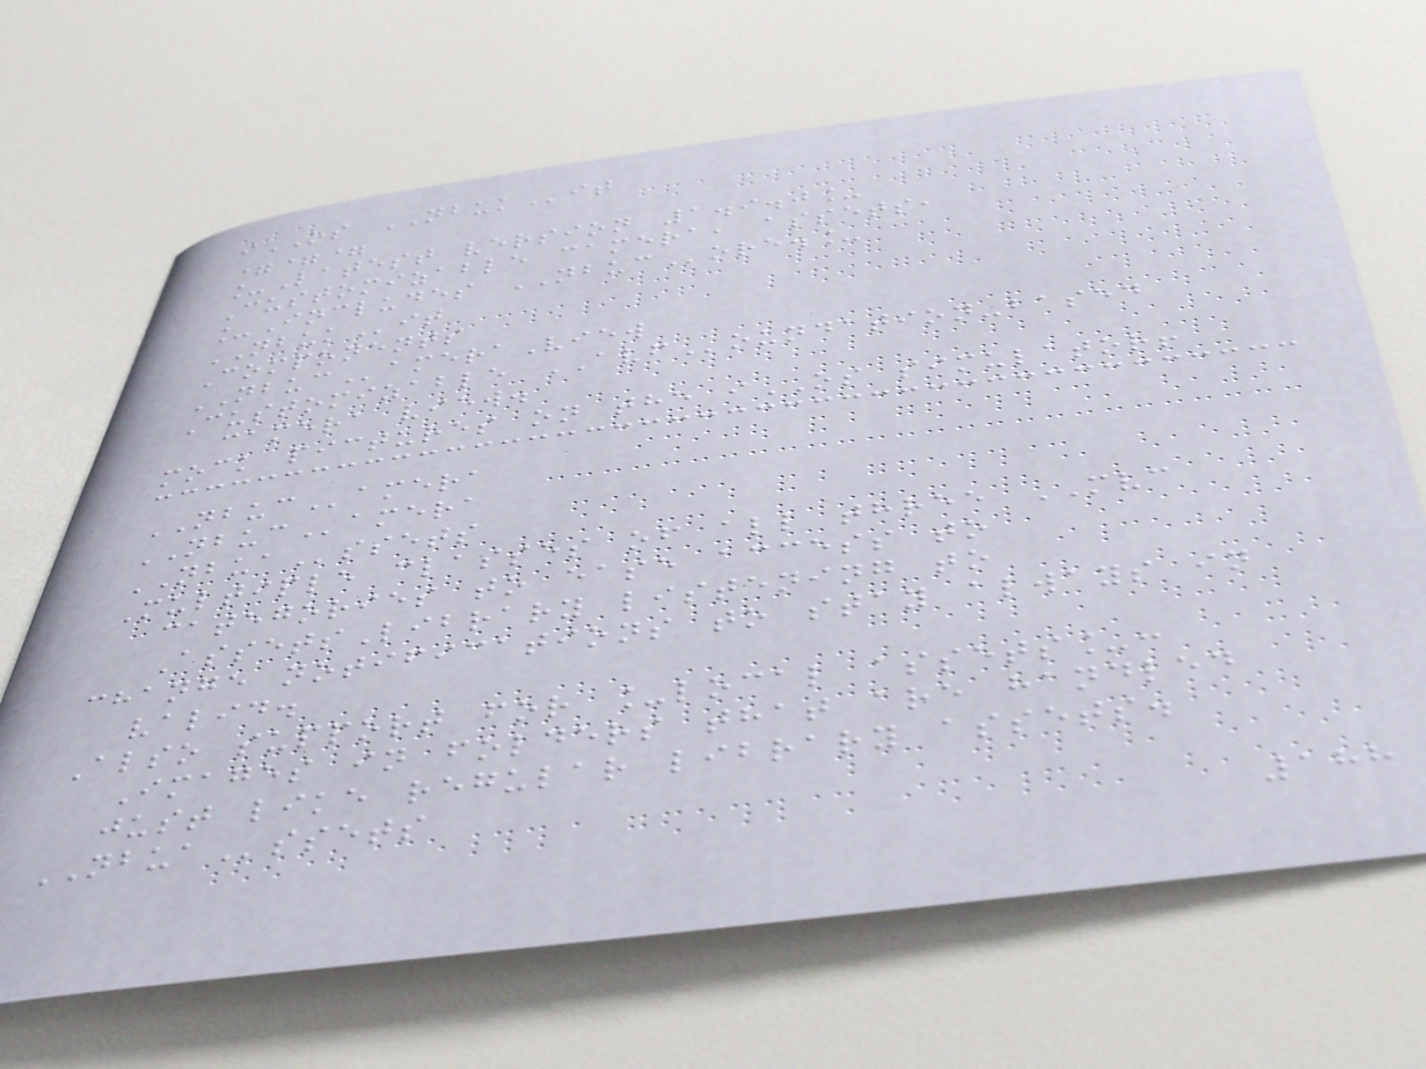iOS NBUKit
===
_Latest version 1.9.0_
Customizable camera, assets,
_Includes NBUCore._
NBUKit
Components
NBUCameraView
Customizable AVFoundation-based
camera view.
mock pictures on the iOS simulator!
NBUCamera
NBUCamera
NBUAssets
Multiple classes of all three MVC
categories to ease access to
AssetsLibrary listening to
change notifications to stay always in
valid.
Also support for _local assets_:
Images in folders that are handled
just like regular library assets.
NBUAssets
188
